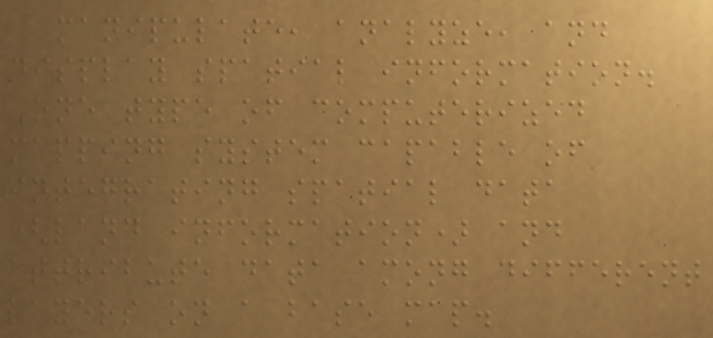manipulate, analyze, and
display spatial information.
One type of computerized
mapping system capable of
integrating spatial data
(land information) and
attribute data among different
layers on a base map.
